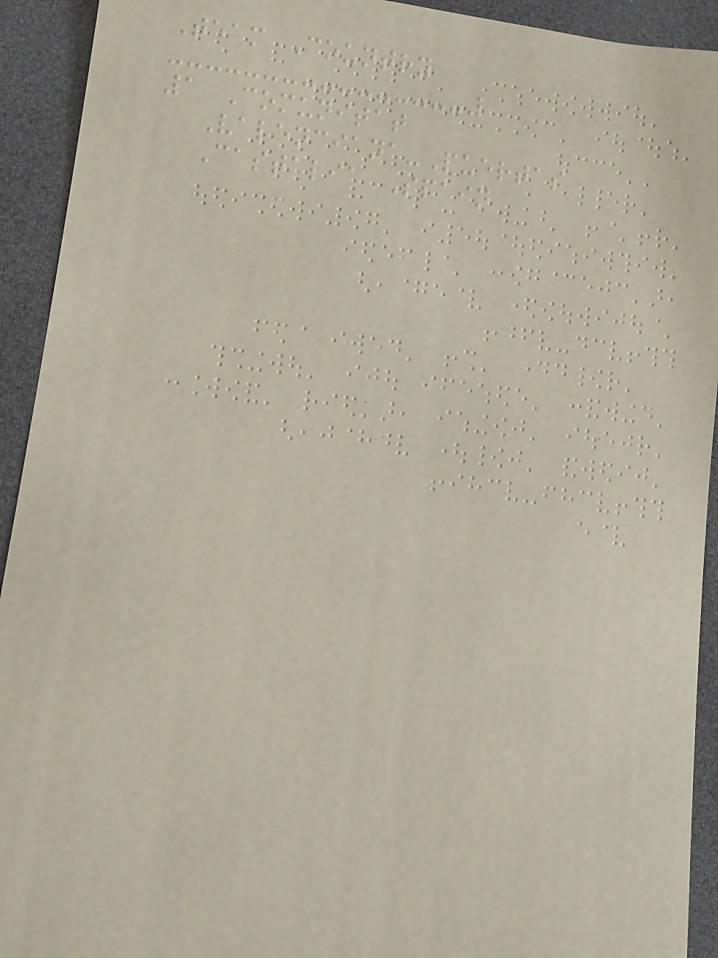Team Country
1 Comunitat
Valenciana-Puertas
Castalia Spain
